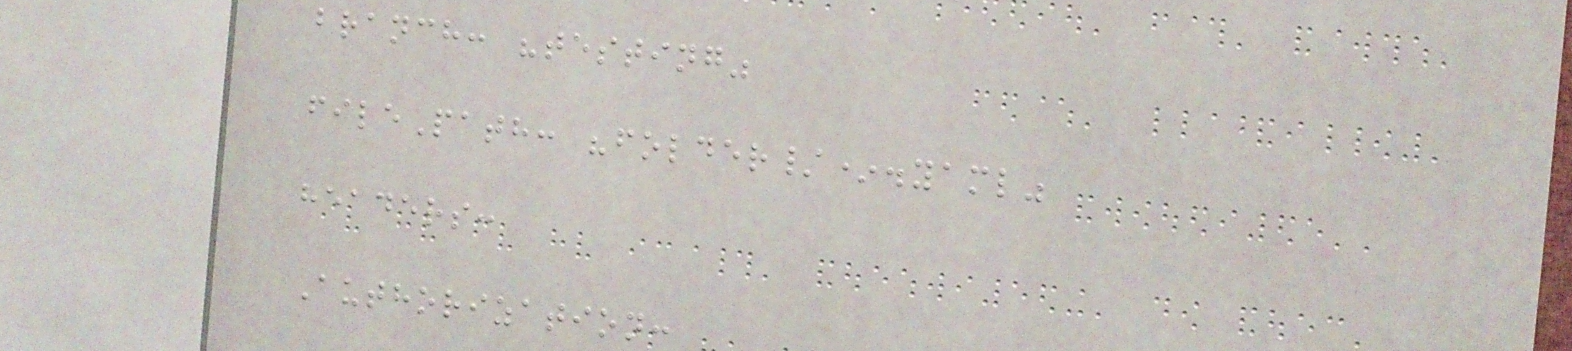branch: "testing"
filePath: "folder/*.yaml"
headers:
Authorization:
